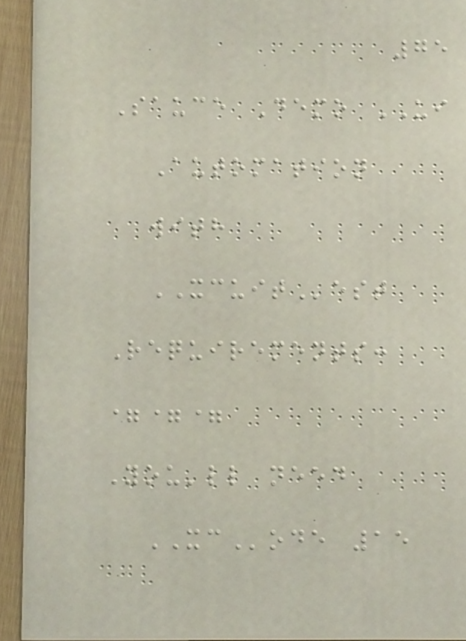75
Sauce Demo UI
Automation
with
XCUITest
Requirements:
===
You'll need
XCode 15
